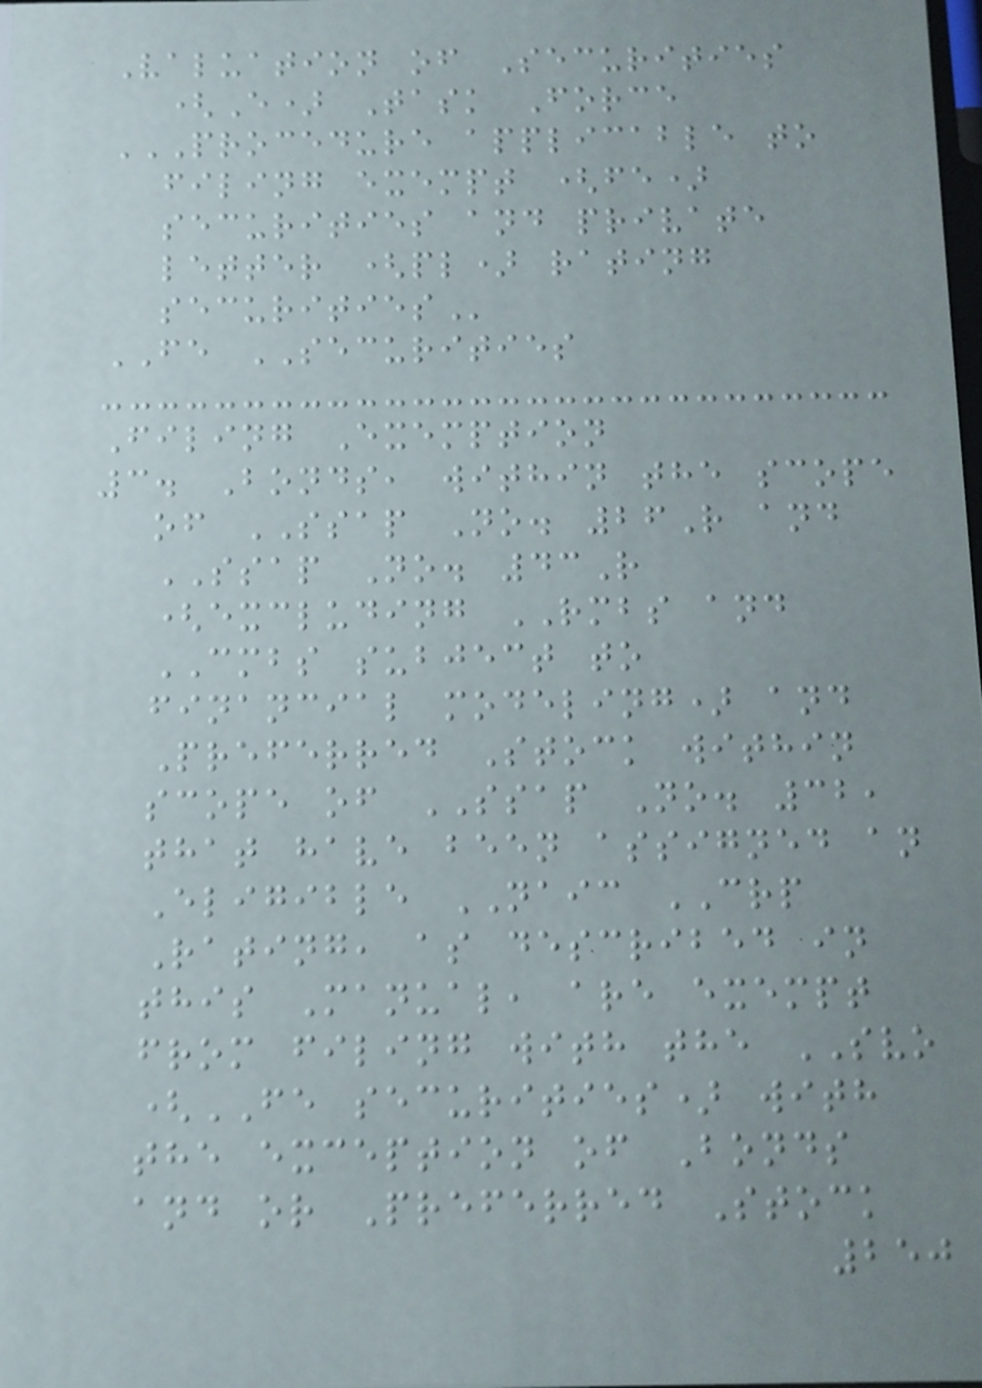Valuation of Securities
(E) Task Force
PROCEDURE APPLICABLE TO
FILING EXEMPT (FE)
SECURITIES AND PRIVATE
LETTER (PL) RATING
SECURITIES
FE SECURITIES
Filing Exemption
3. Bonds, within the scope
of SSAP No. 26R and
SSAP No. 43R
(excluding RMBS and
CMBS subject to
financial modeling) and
Preferred Stock within
scope of SSAP No. 32,
that have been assigned an
Eligible NAIC CRP
Rating, as described in
this Manual, are exempt
from filing with the SVO
(FE securities) with
the exception of Bonds
and or Preferred Stock
250
